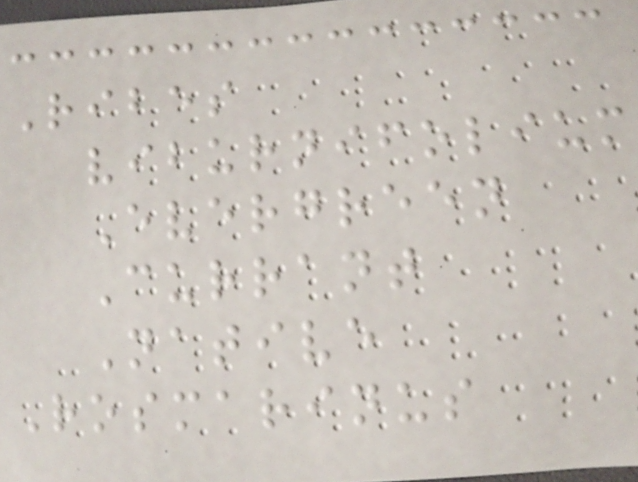Ribes
viburnifolium
Evergreen
Currant
Native
Rosmarinus
